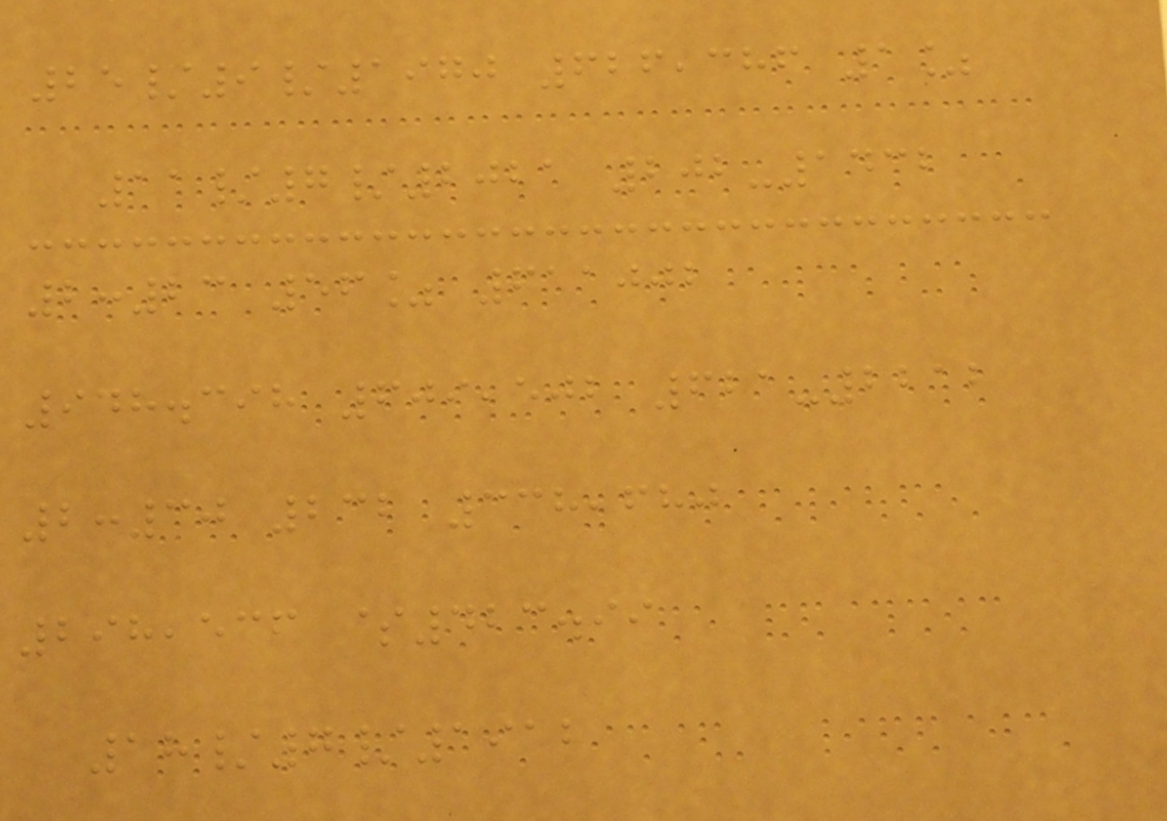25/9/1970 626,386 1%
11/7/2021 202-1432
2:23 56% 611002
948.398 609,502 621-2212
2:30 232 338,680
298,536 $423.99
18/7/1912
